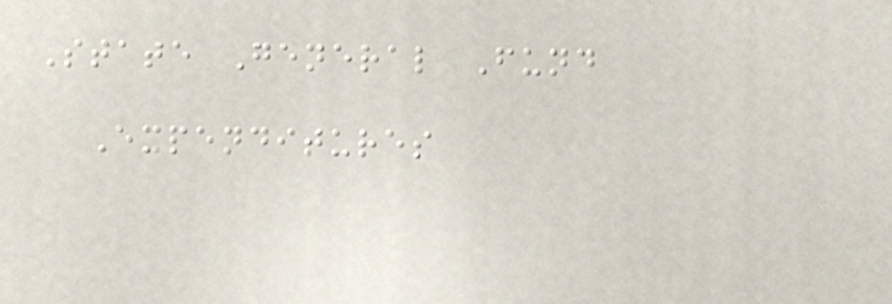State General Fund
Expenditures
